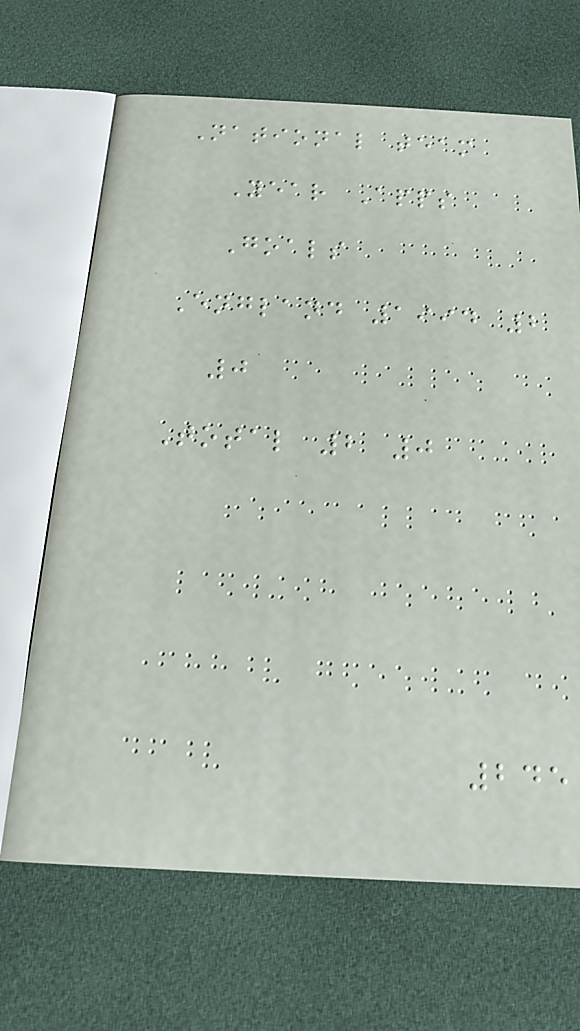National team
Year Apps
Goals
England 1994 2
0
Total 2 0
245
